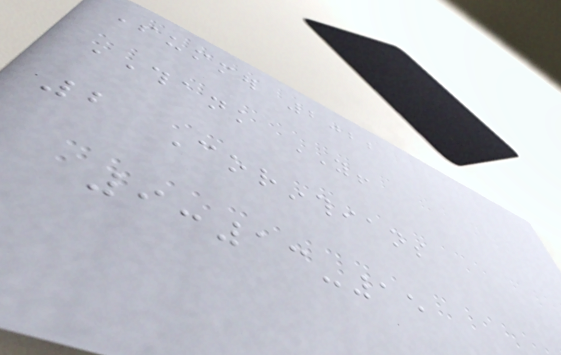Summer 2022
THANK YOU!
2 Corinthians
9:13-15
